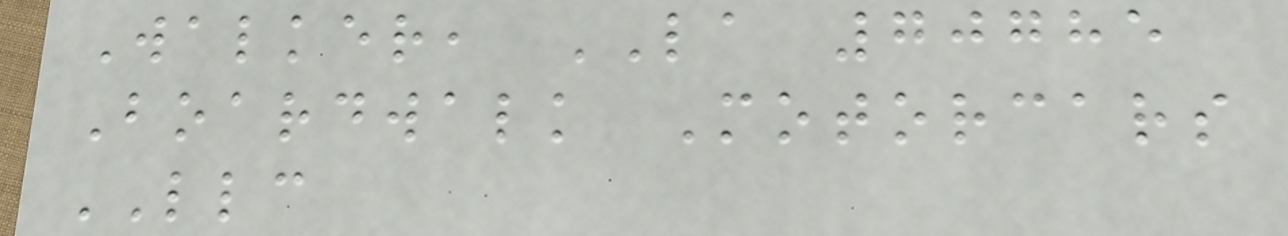Walker, LA 70785
Boardwalk Motorcars
LLC
